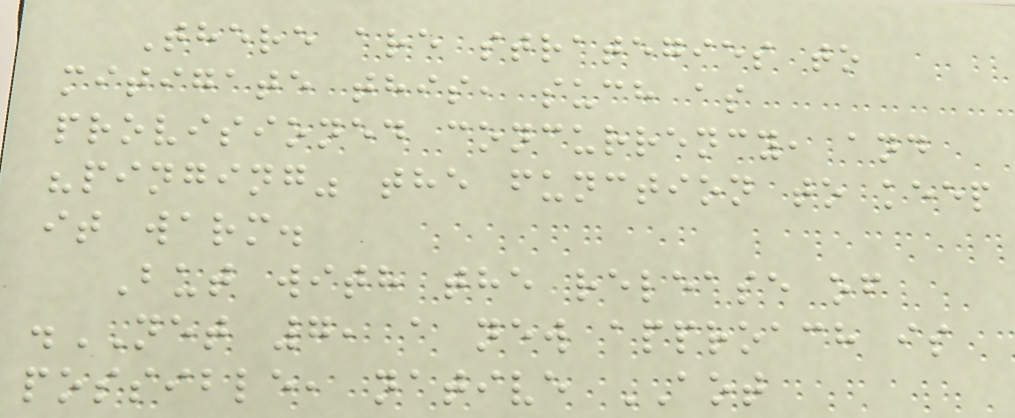There are strategies to
mitigate this, such as
provisioned concurrency, and
"pinging" the function to keep
it warm.
But with the release of
.NET 7, a new approach is
possible, native AOT
